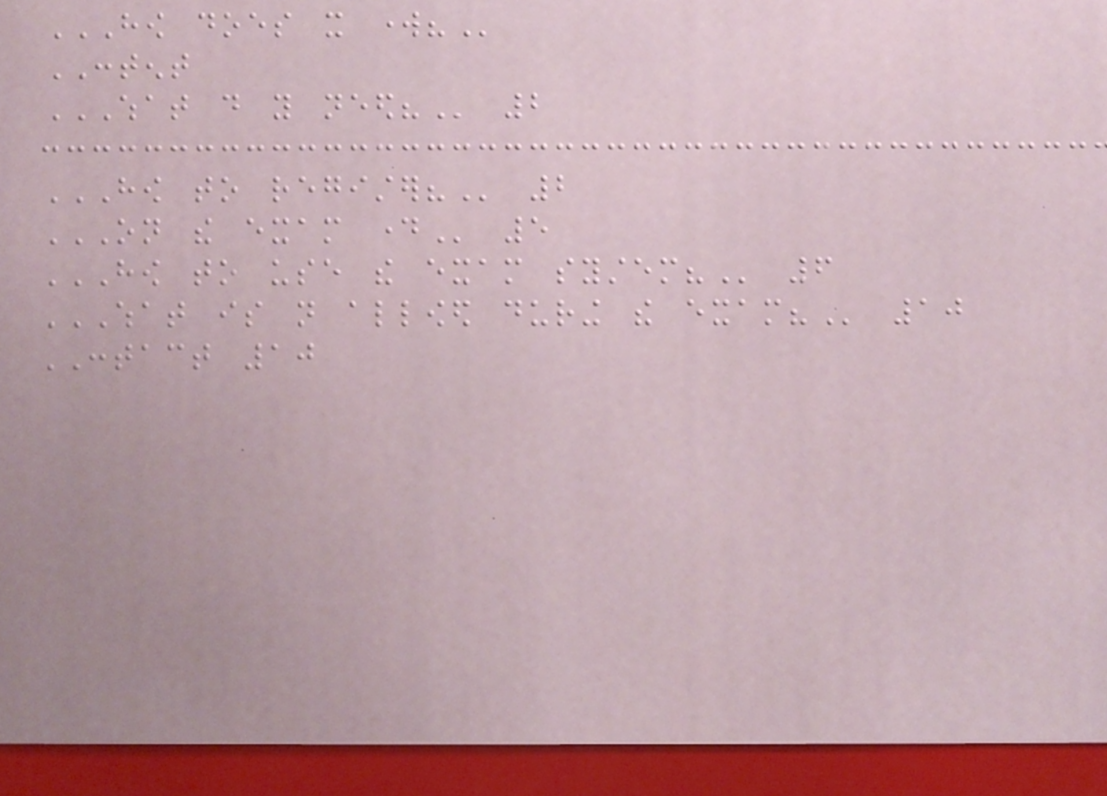HOW DOES IT WORK?
CONTENT
WHAT DO YOU NEED? 2
HOW TO REGISTER? 2
ON THE EXAM DAY 5
HOW TO USE THE EXAM SYSTEM? 6
WHAT IS NOT ALLOWED DURING THE EXAM? 10
CONTACT 10
